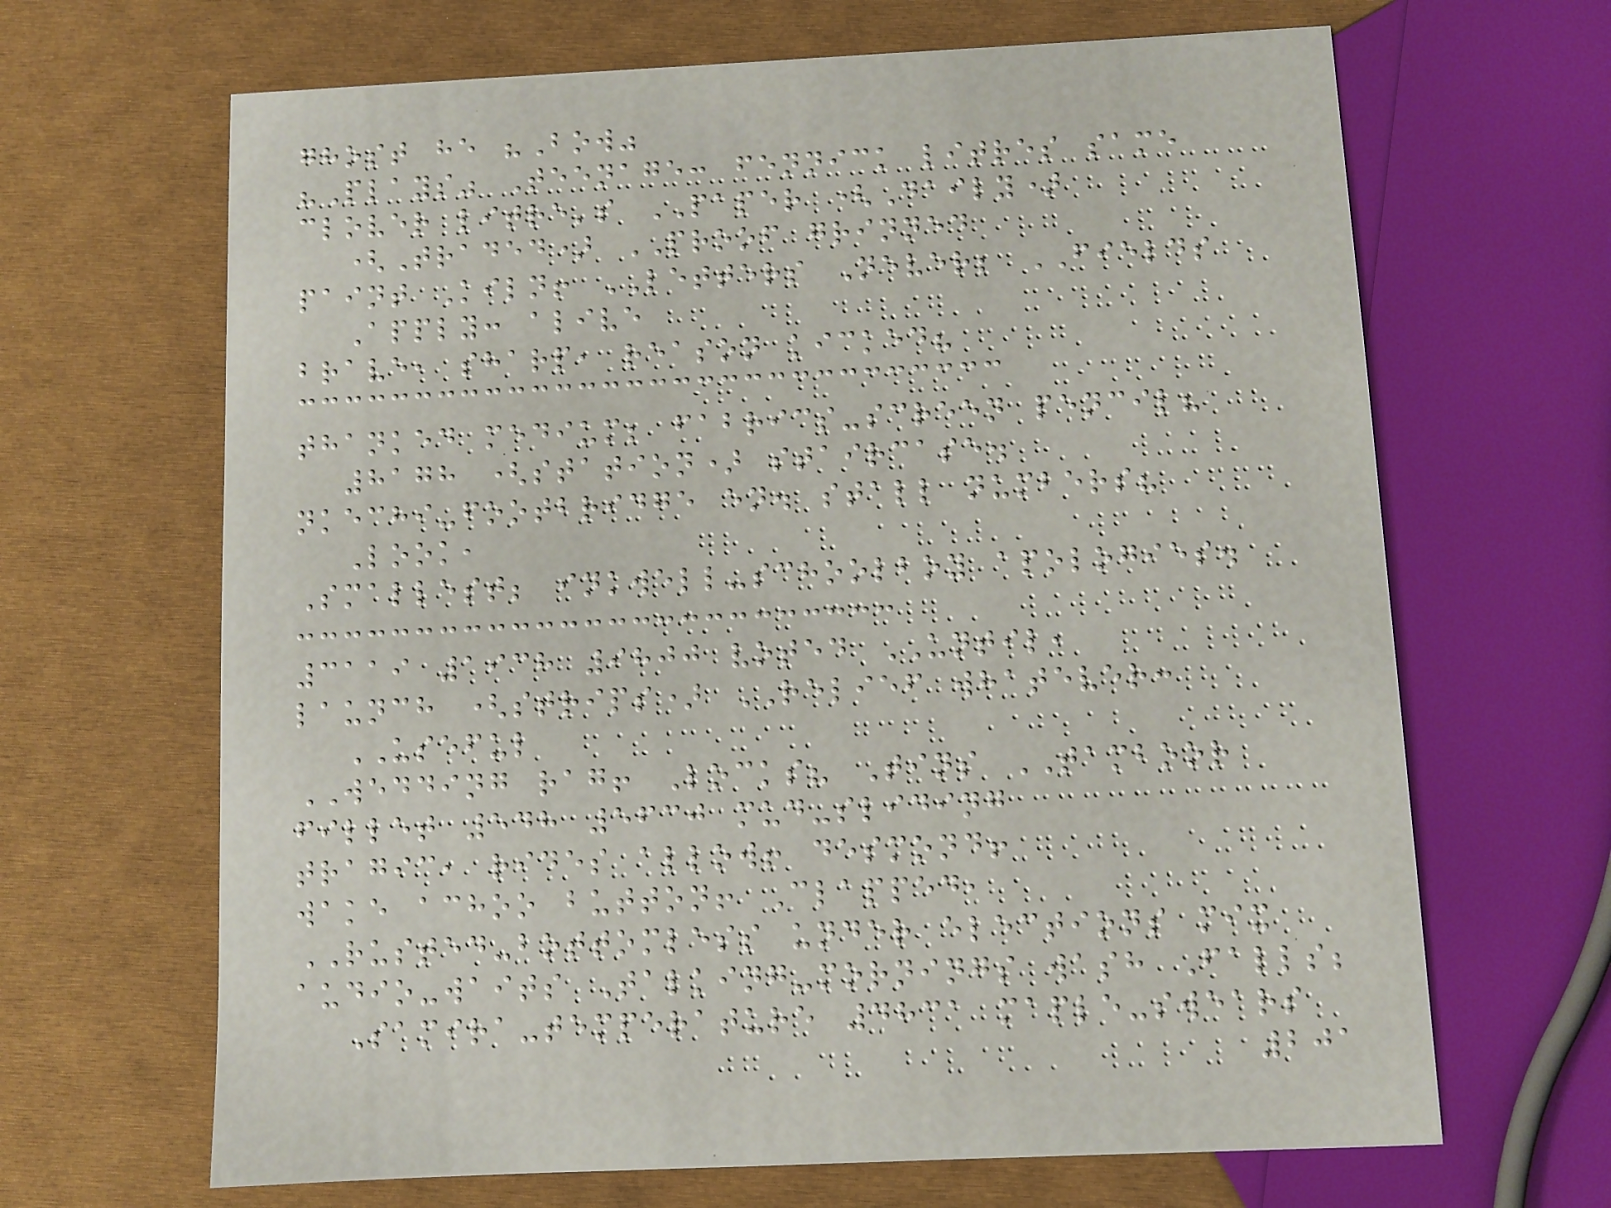ghost he "Bow"
"Plays" Teenage: fennick litres same
clover litre's PAPER (Daily)
(Traded) PROOF grinned
paint Kiln! LETTERS Never; FIELDS
Apply: alive
brave, sharp, reason kicked?
thanked medium; fabrics-screen pencil?
8178 (station) staircase.
nkechi-footbridge en. stall numbers?
Look,
Smallest; inkwell-schoolboy apologies.
3119 1938 9800 voted UNTIL,
launch (strips) RELIEF whatever:
USEFUL
WEDDING rag! Locks? Tins TAMBOOR
fillet 548 5630 mud-sliding
tragic, rides allow! desmond!
wake achoo button! Clapped,
RUSTED-bottomless under elections mix
audio-waits Talking-mornings wash Falls;
Samira-temperature 4831 maple-swears
201
